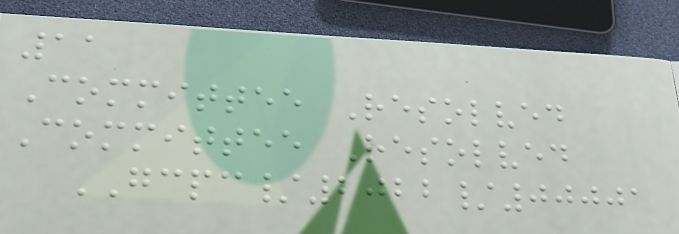11
Committee Resolved
Committee Resolved
GCPC/2022/00001
